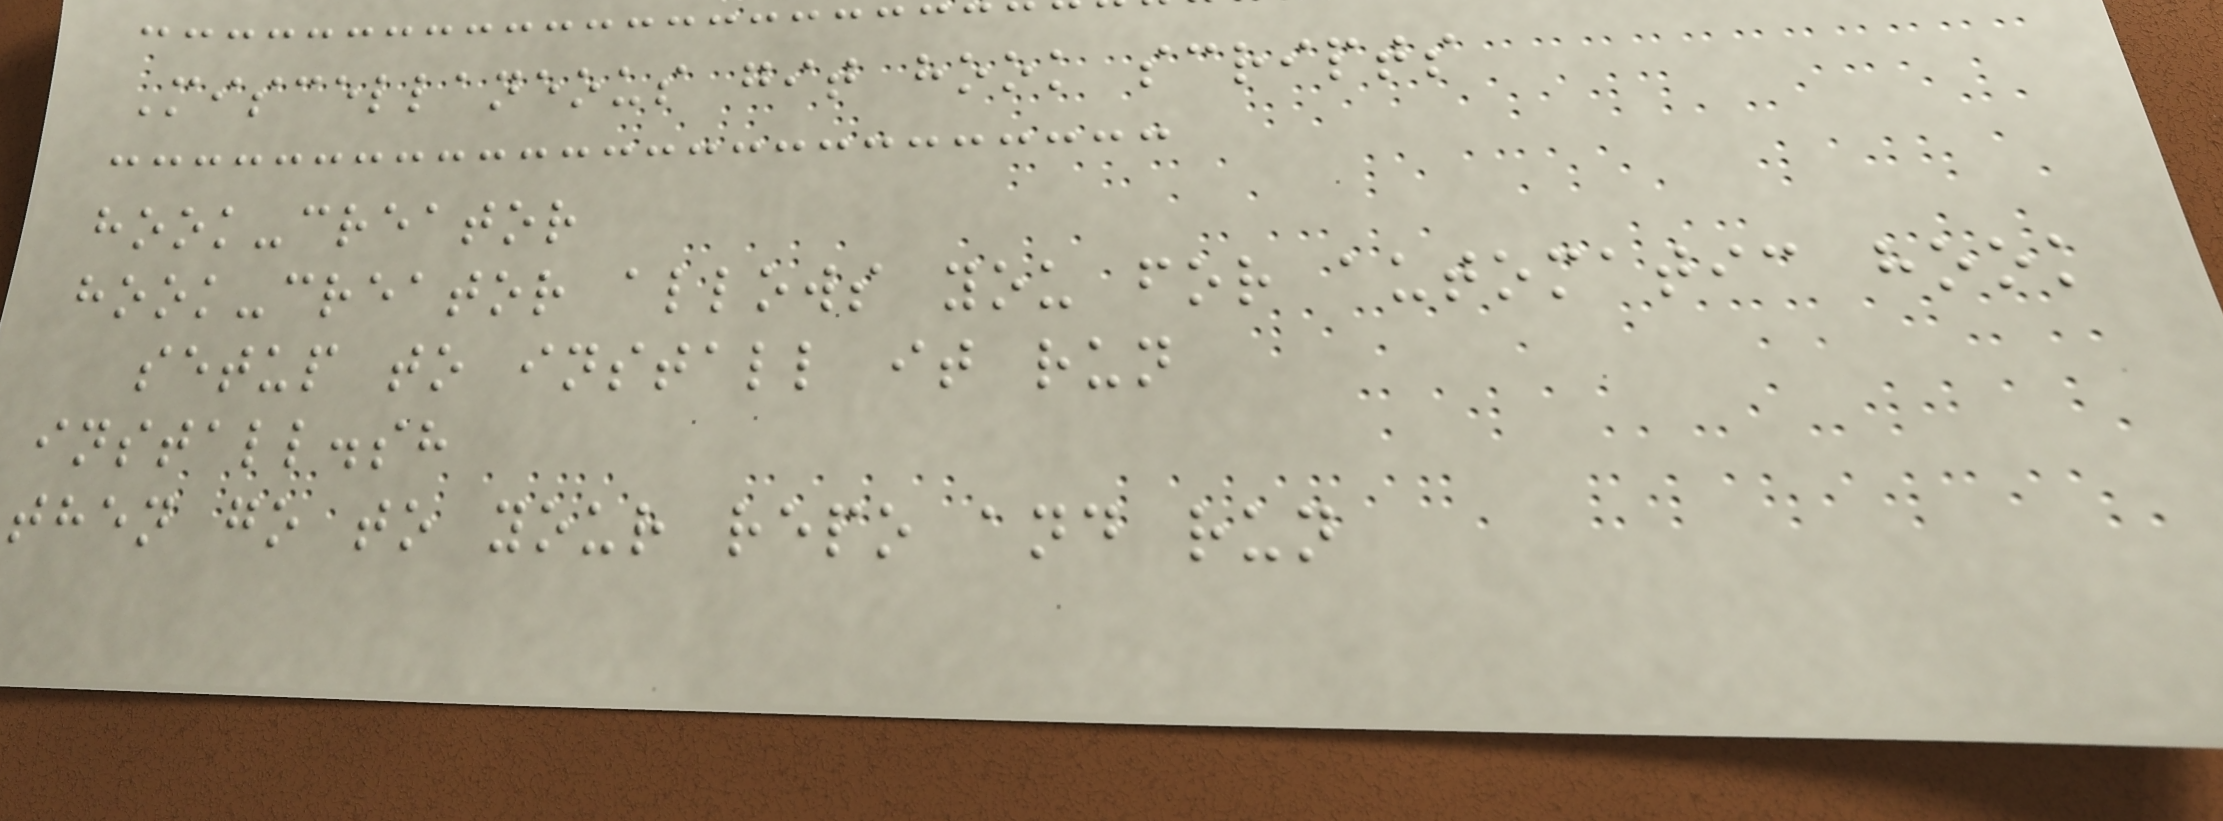Miscellaneous git hook scripts
hook-creator
hook-creator allows you for automatic hook
setup to install it run
install.sh
then go to your repo and run
